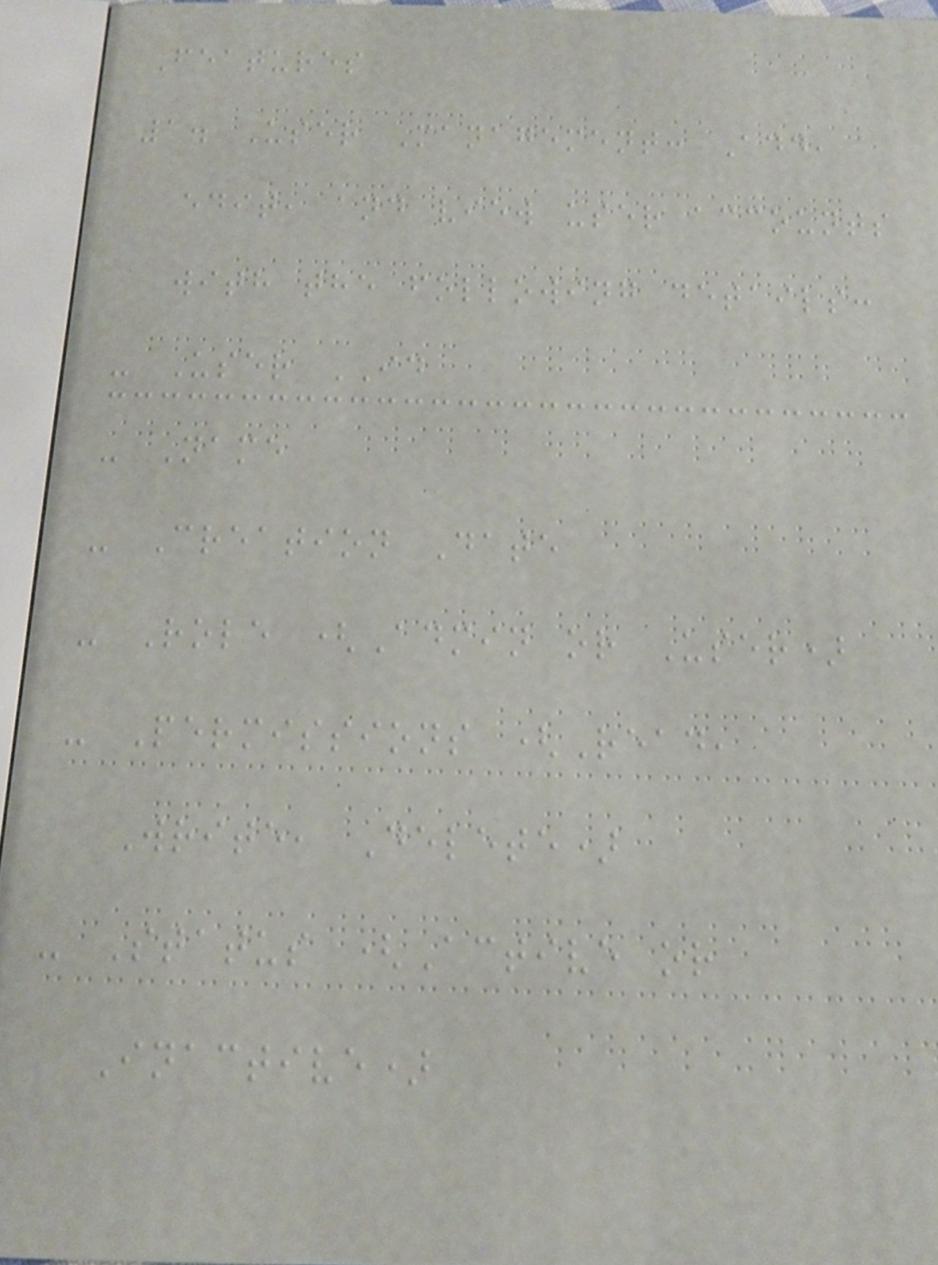Features
1. User Management: Add,
edit, and view user accounts
with the following details:
- User ID
- Name
- Creation Date
- Role (Admin or User)
- Permissions (Read,
Write, Delete)
- Status (Active or
Inactive)
